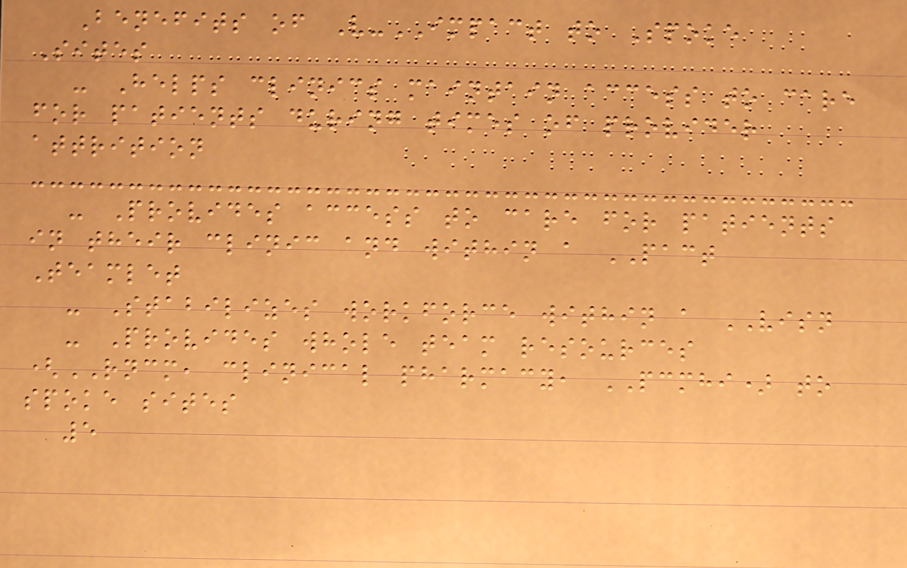Benefits of V-IMPACT to Spoke
Sites
- Helps clinics maintain access to care
for patients during times of provider
attrition
- Provides access to care for patients
in their clinic and within a PACT
Teamlet
- Stabilizes workforce within a VISN
- Provides whole team resources
(RNCM, clinical pharmacy, PCMHI) to
spoke sites
5
